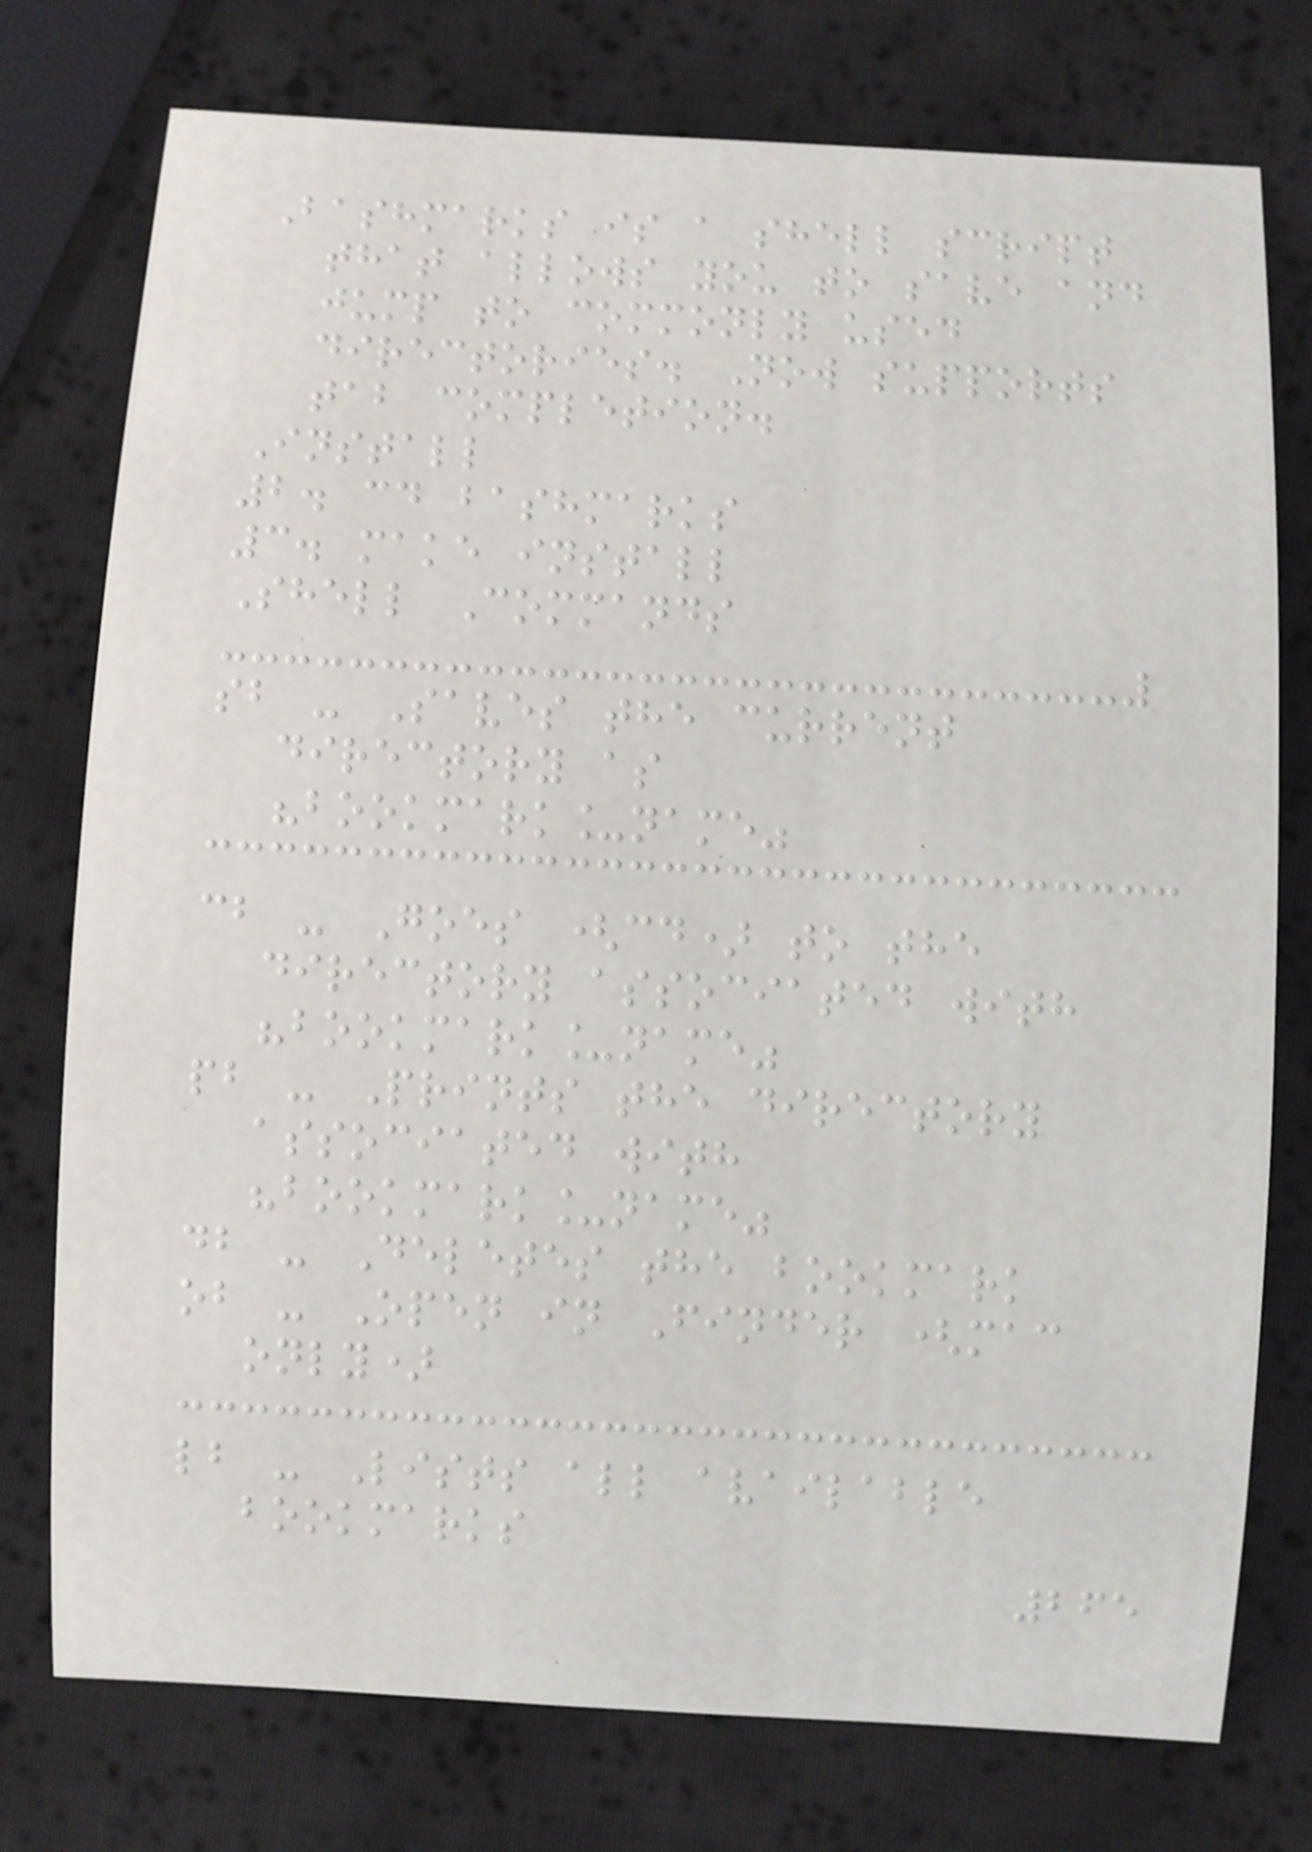Bashmarks is a shell script
that allows you to save and
jump to commonly used
directories. Now supports
tab completion.
Install
2. cd bashmarks
3. make install
Shell Commands
sb - Saves the current
directory as
"bookmark_name"
cb - Goes (cd) to the
directory associated with
"bookmark_name"
pb - Prints the directory
associated with
"bookmark_name"
db - Deletes the bookmark
ob - Open in Finder (mac
only)
lb - Lists all available
bookmarks
265
